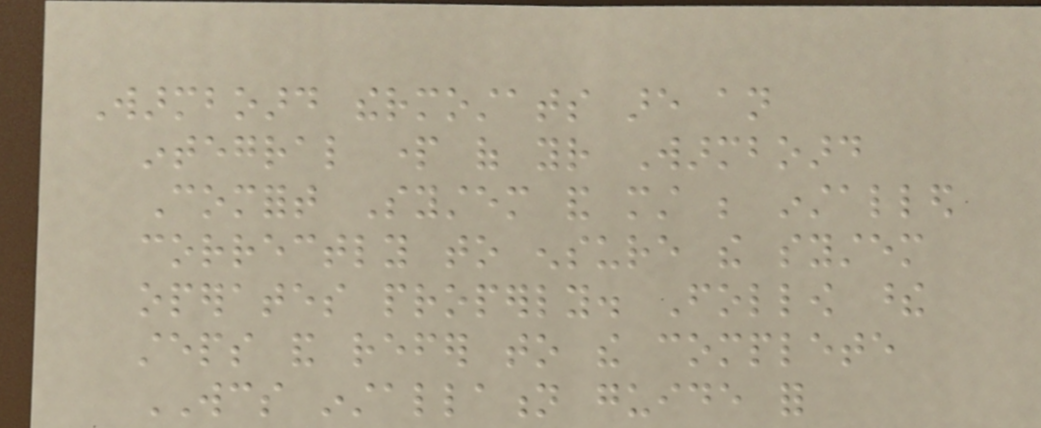Warmboard thermostats are an
integral part of your Warmboard
Comfort System and must be installed
correctly to ensure the system
operates properly. Follow these
steps and refer to the complete
WCS installation guide for
